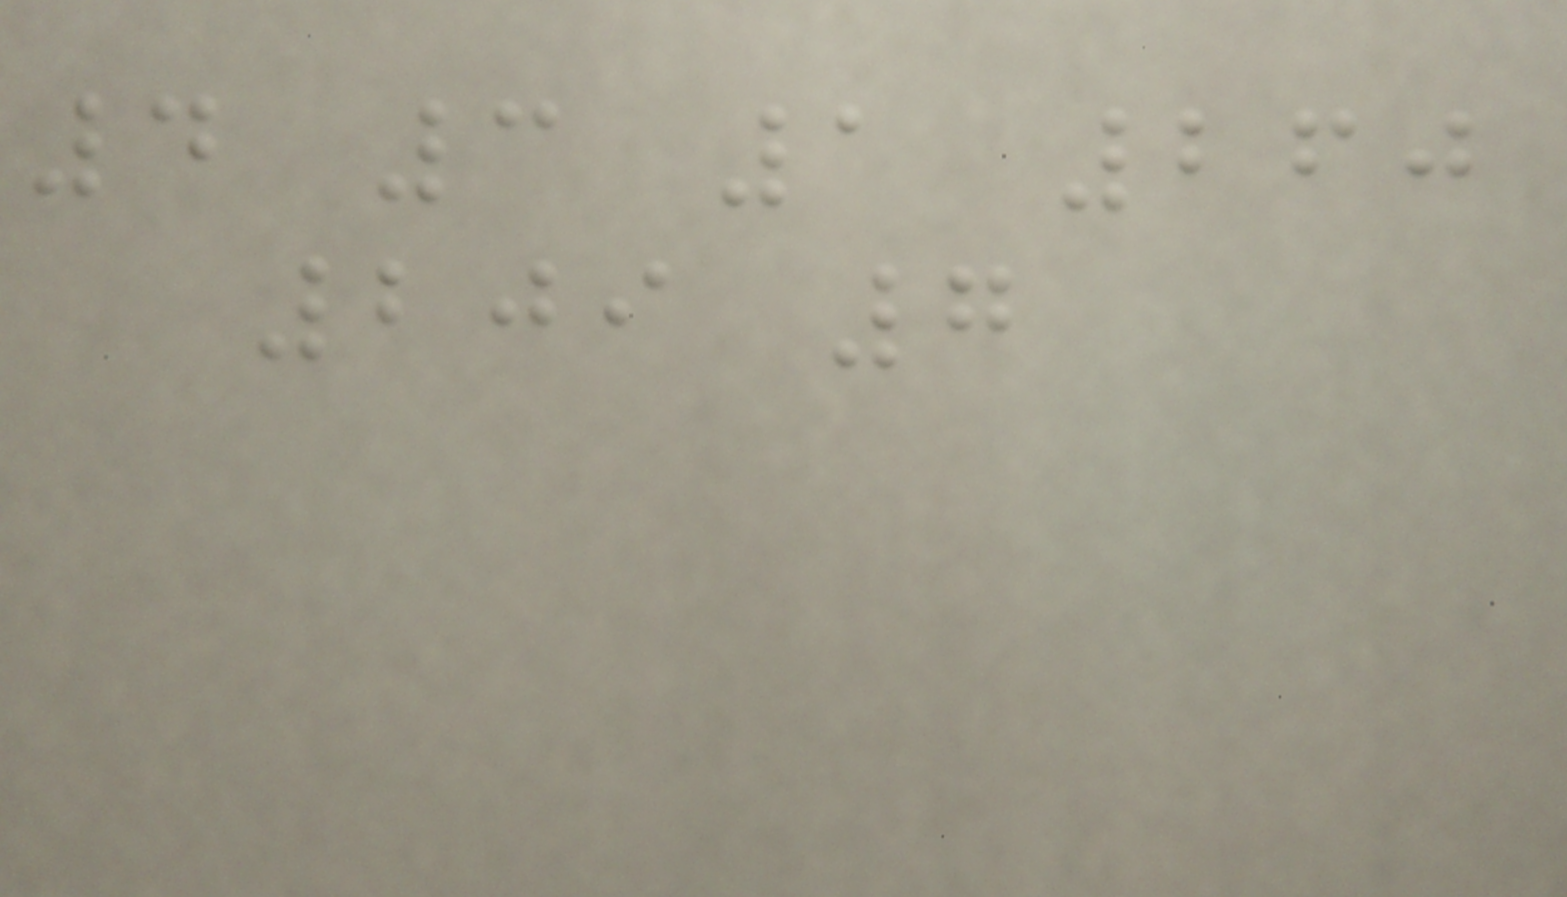4 3 1 260
209 7
